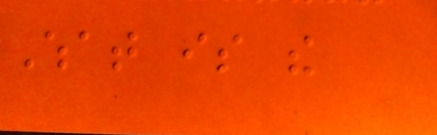What is the
